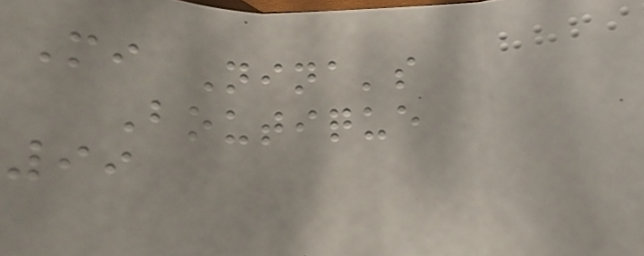Mi Nina's
Boutique
99
